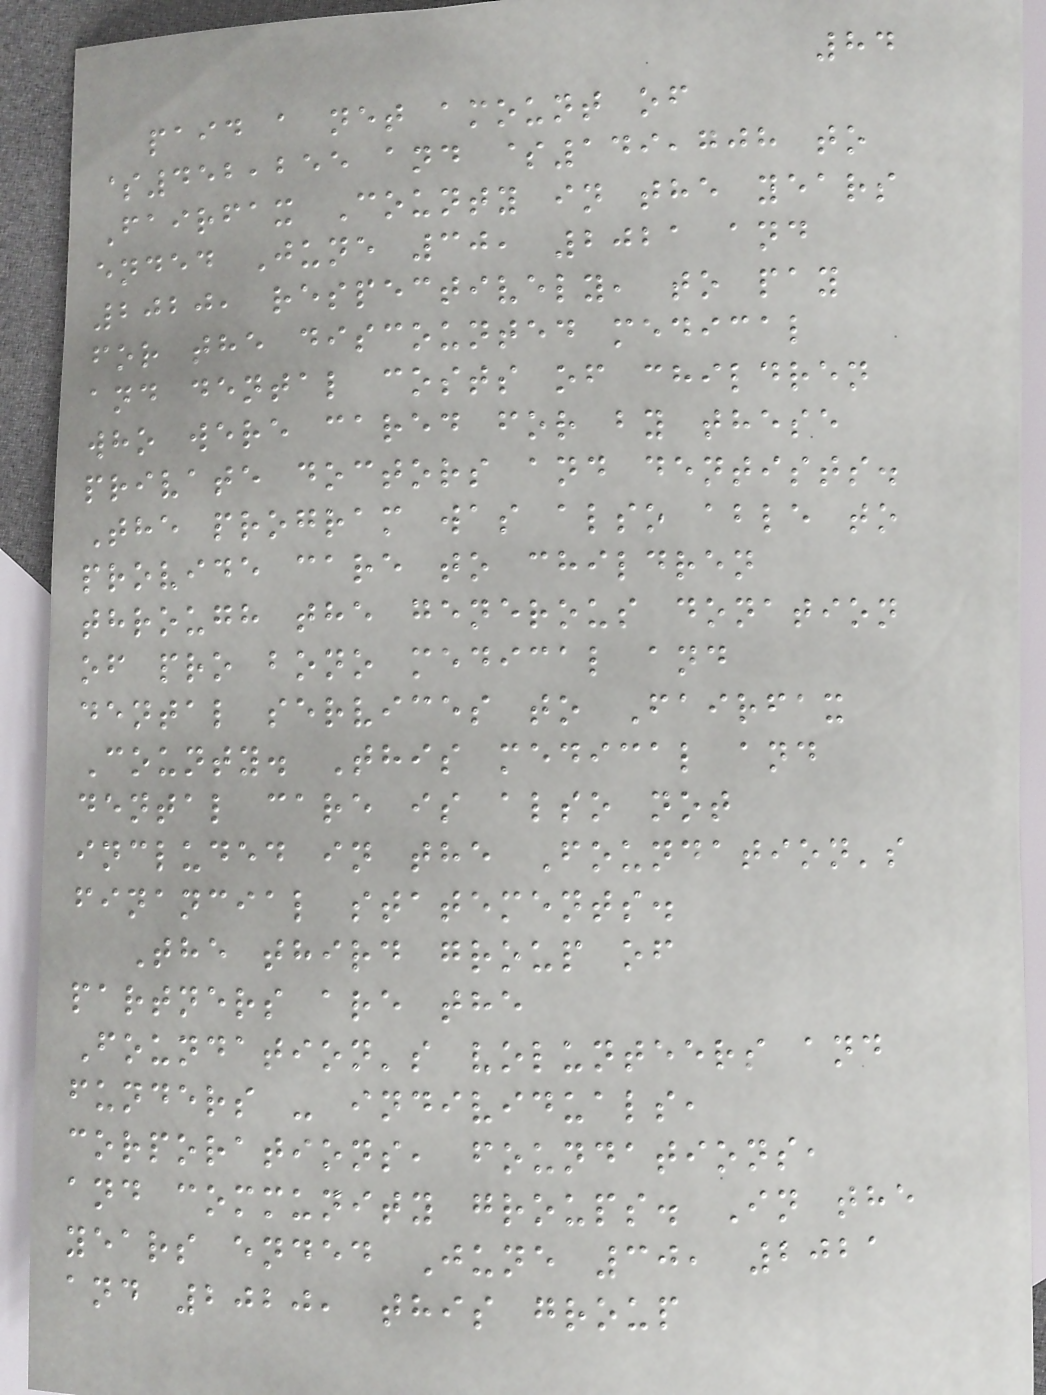84
paid a net amount of
$452,255 and $149,708 to
Fairfax County in the years
ended June 30, 2021 and
2020, respectively, to pay
for the discounted medical
and dental costs of children
who were cared for by these
private doctors and dentists.
The program was also able to
provide care to children
through the generous donation
of pro bono medical and
dental services to Fairfax
County. This medical and
dental care is also not
included in the Foundation's
financial statements.
The third group of
partners are the
Foundation's volunteers and
funders - individuals,
corporations, foundations,
and community groups. In the
years ended June 30, 2021
and 2020, this group
